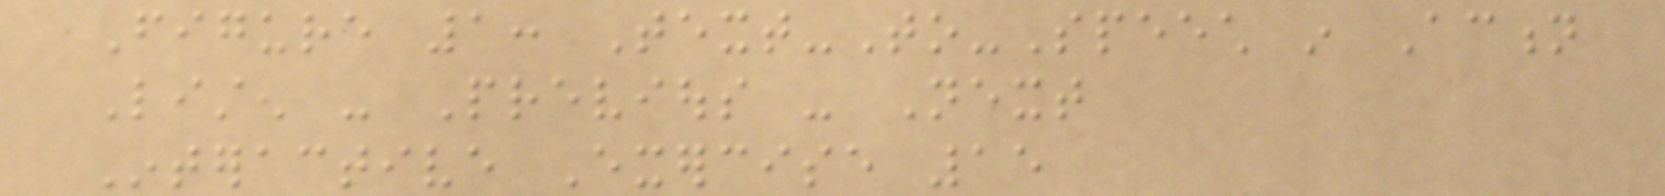Figure 1: Text-To-Speech in Action
Listen - Previous - Next
Interactive Exercise 15
